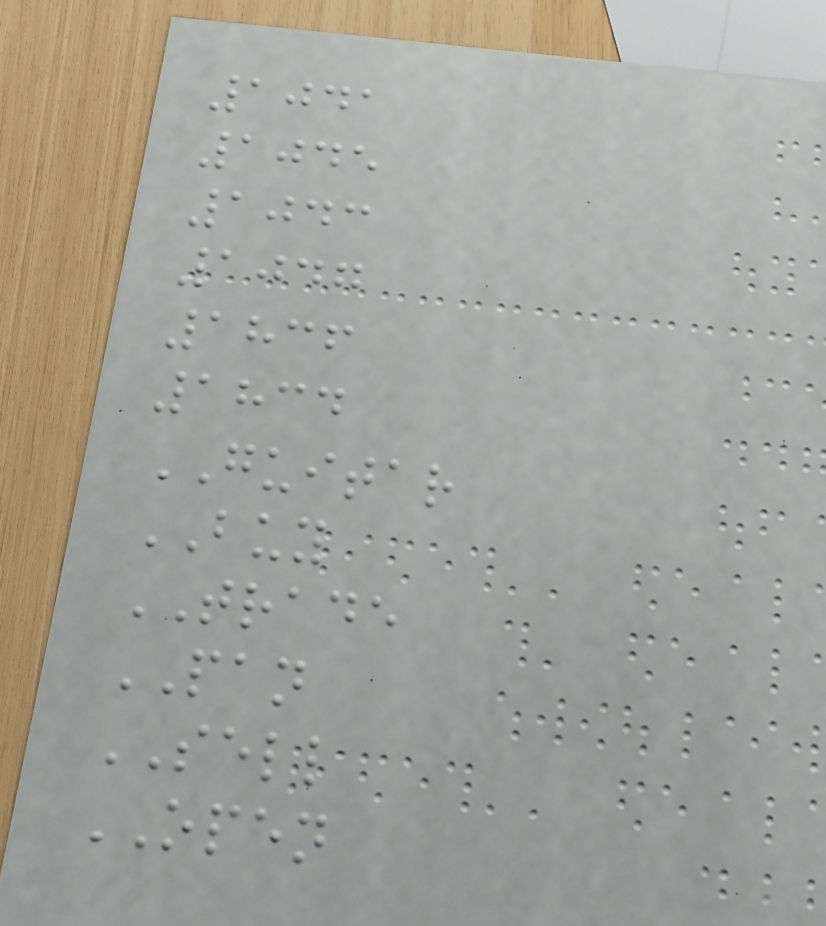1041
1045
1043
1047
1836
1834
GUITAR
BUY
TRADE
PAN
SELL
OPEN
